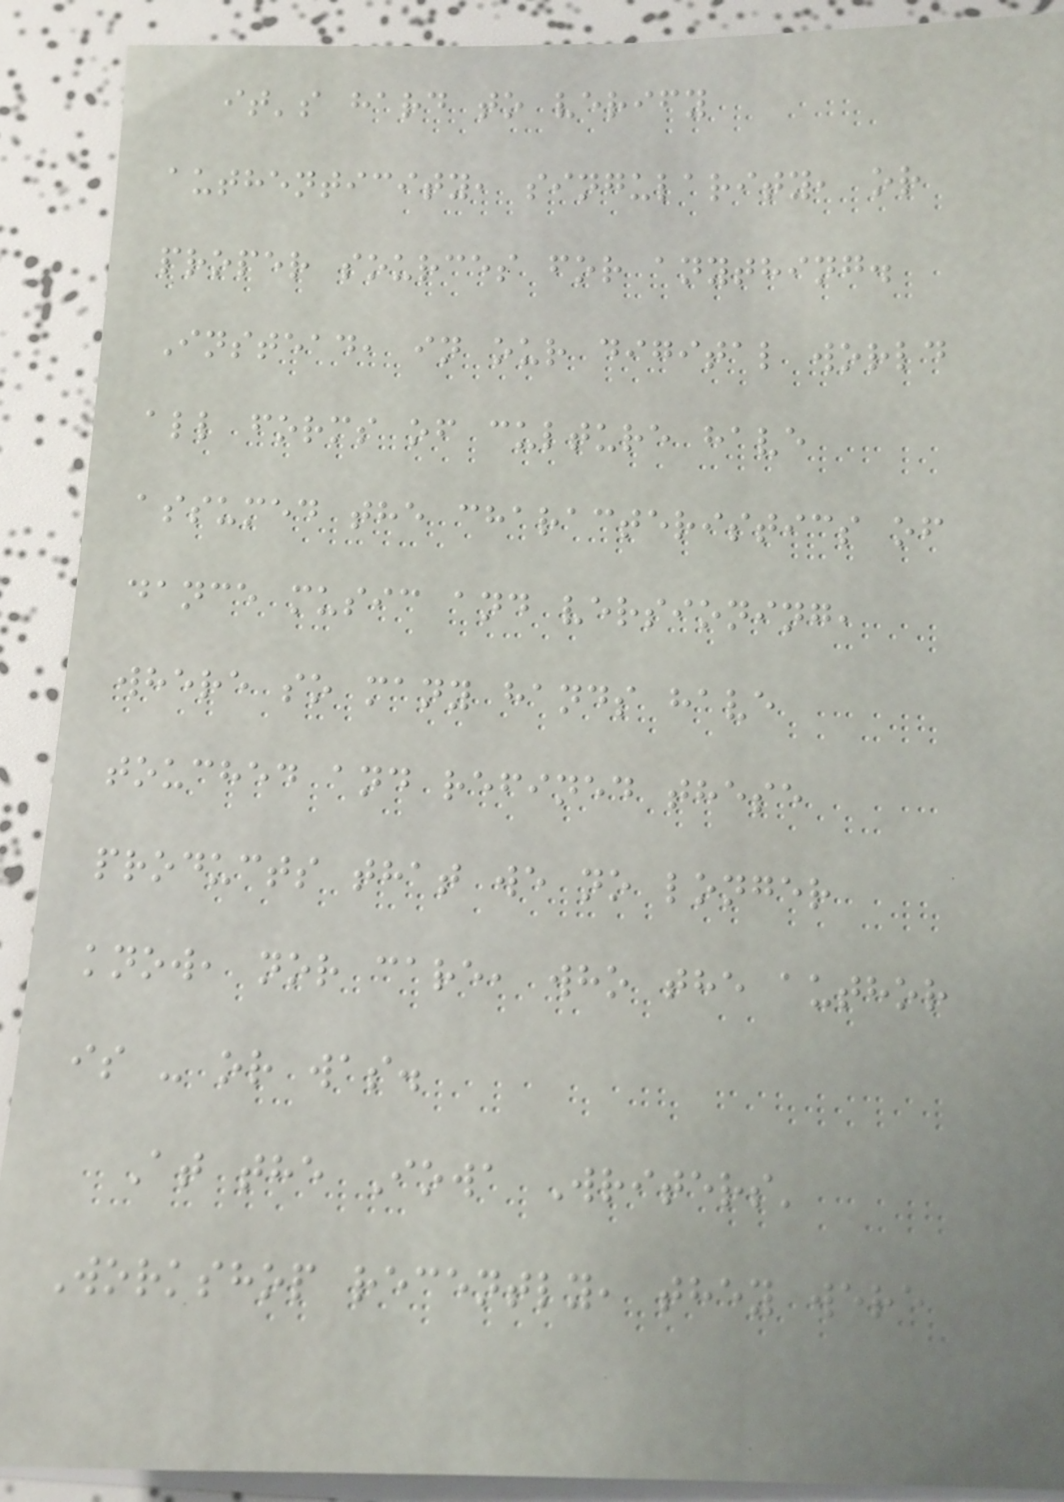it's hard to verify
authenticity, singularity, or
proper sources for anything.
Instead, in our digital world
all forms of culture have
assumed the characteristics of
dance music and versioning,
where so many hands have
touched and refined these
products that we no longer
know, nor care, who the author
is - or was.
At the Iowa Writers'
Workshop recently, they were
